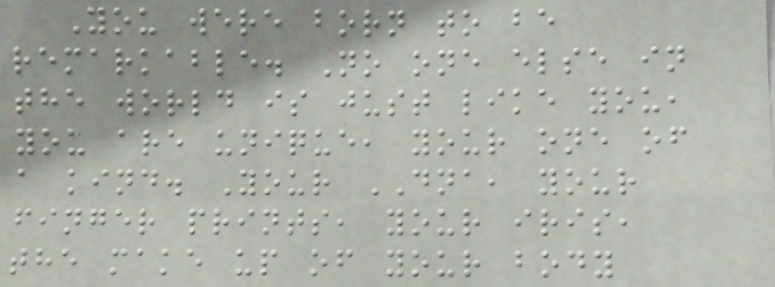You were born to be
remarkable. No one else in
the world is just like you,
you are unique, your one of
a kind. Your DNA, your
finger prints, your iris,
the make up of your body
